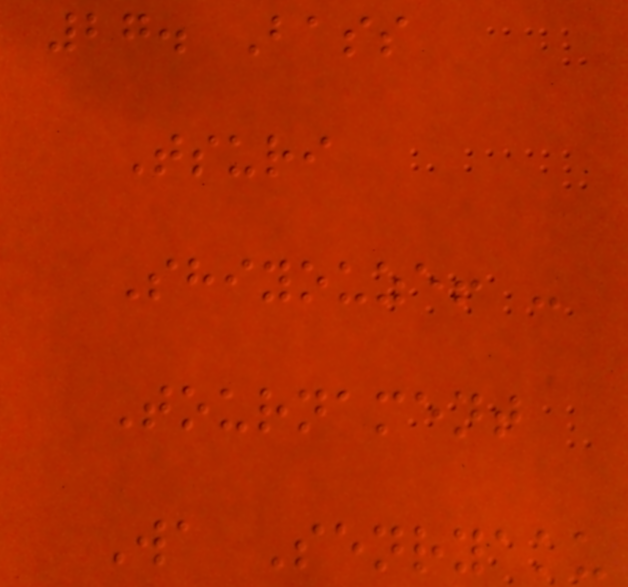27. Bass
Tsuri
Shiyouze! -
Tournament
Wa Senryaku
